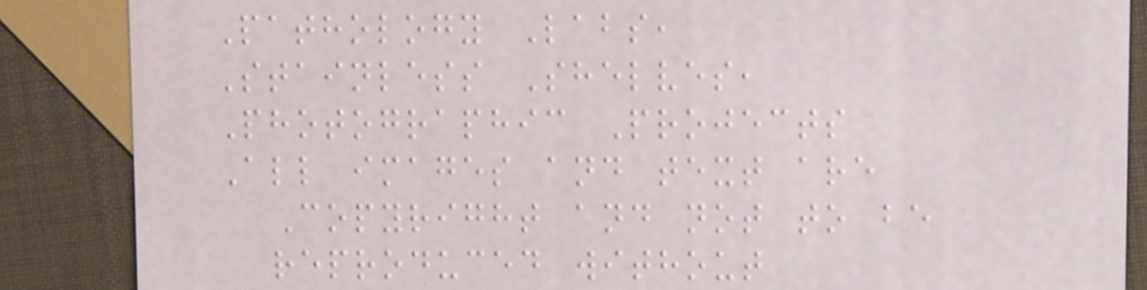Pathology Labs,
Stainless Shelves,
Photographic Projects
All images and text are
Copyright and not to be
reproduced without
